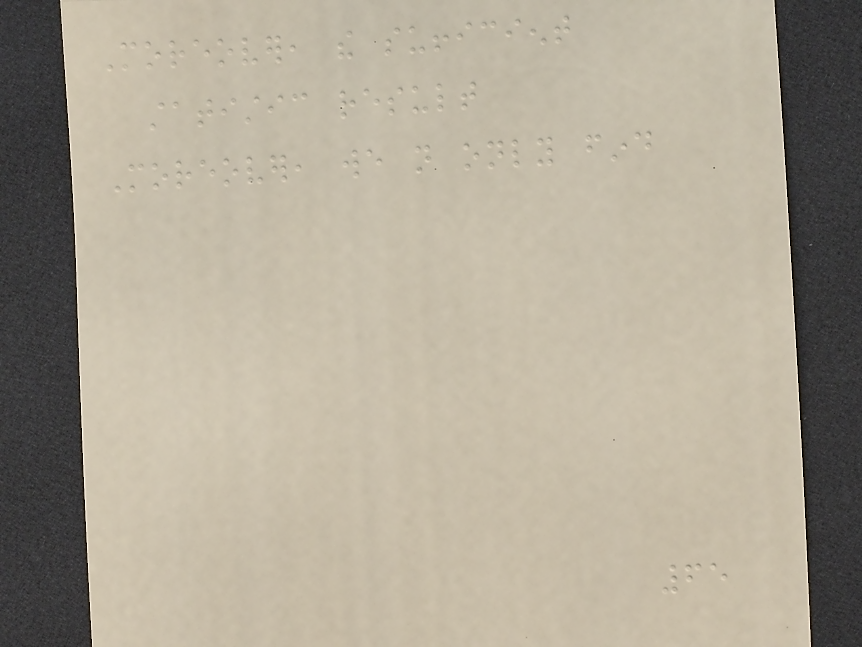Moreover, the sufficient
statistic result
Moreover, we not only find
65
